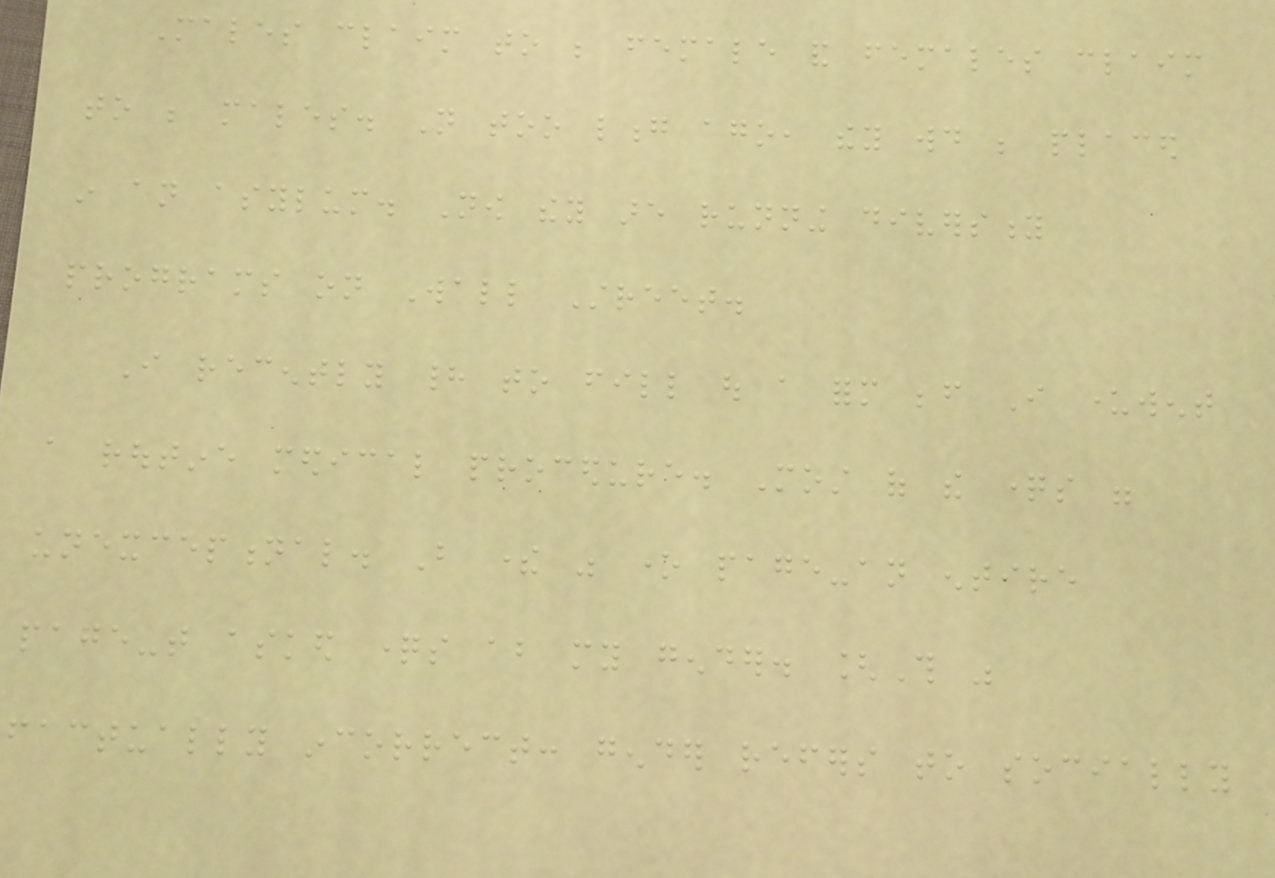Males claim to be female and females claim
to be males. Not too long ago, they would be placed
in an asylum. Now they are running diversity
programs on Wall Street.
I recently had to fill out a form before I underwent
a routine medical procedure. Most of the questions were
unexceptional. But there was one page-an entire
page-that asked questions about my gender. [This was
factually incorrect: gender refers to socially
